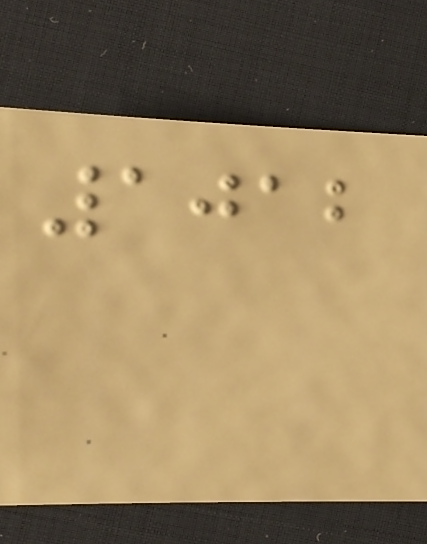1012
